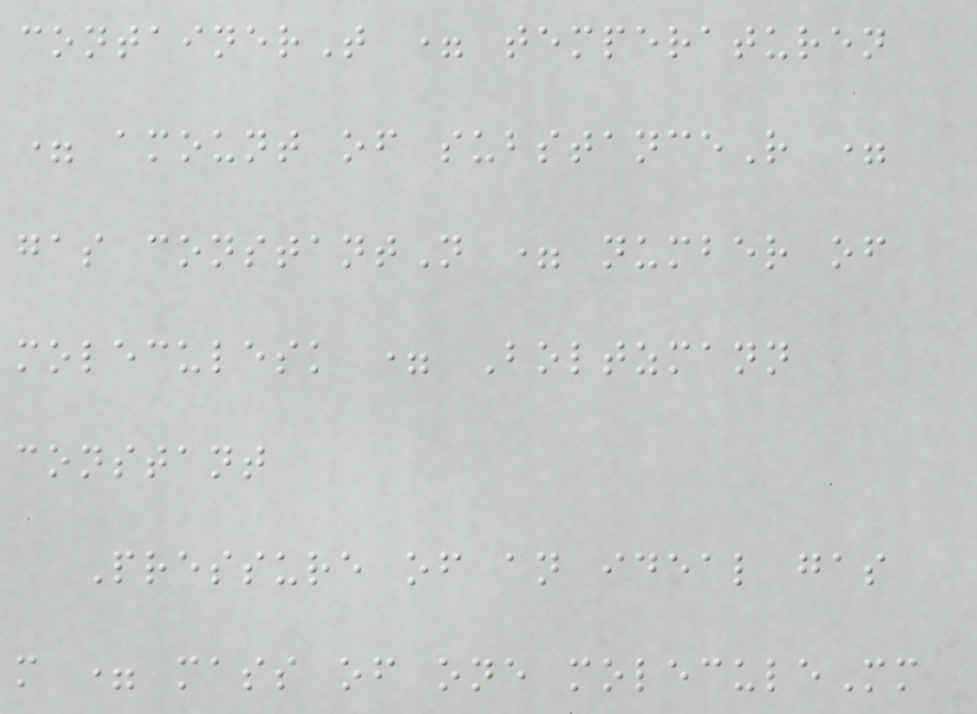containerT = temperaturen
= amount of substanceR =
gas constantN = number of
moleculesk = Boltzmann
constant
Pressure of an ideal gas
m = mass of one moleculeMm
